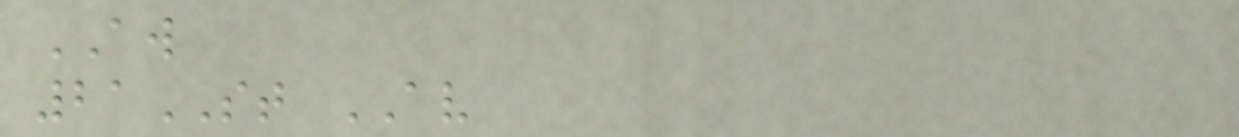AW
21ST AV
